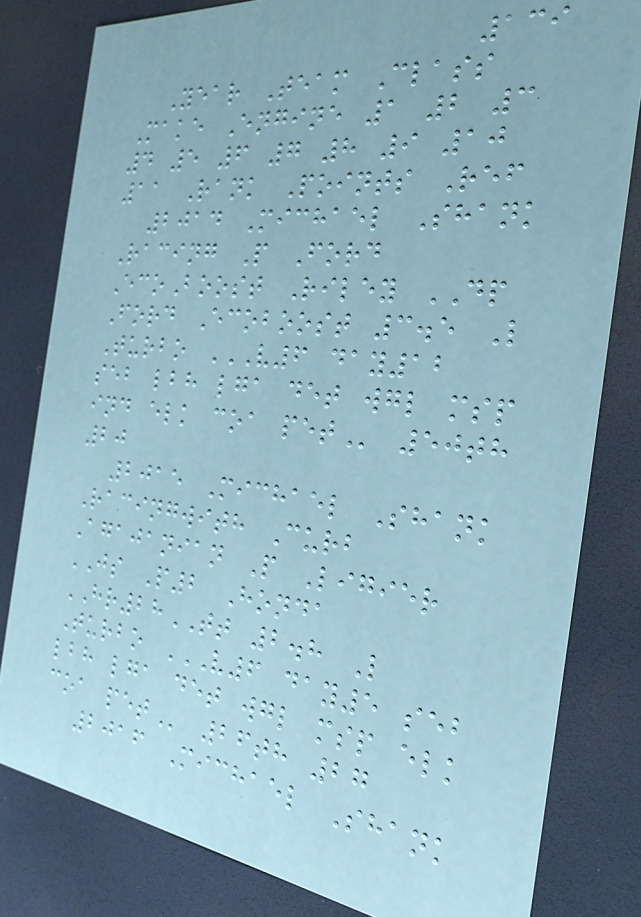139
Year Team Class
Make Engine 1 2 3
4 5 6 7 8 9 10
11 Rank Points Ref
2014 Michael Shank
Racing P Ford
EcoBoost Riley DP
Ford Ecoboost 3.5 L
Turbo V6 DAY12
SEB LBH LGA DET WGL MSP
IND ELK COA PET 50th
20
2015 Michael Shank
Racingwith Curb
Agajanian P Ligier
JS P2 Honda
HR28TT 2.8 L
Turbo V6 DAY5 SEB
LBH LGA DET WGL MSP ELK
COA PET 26th 27
2016 Michael Shank
